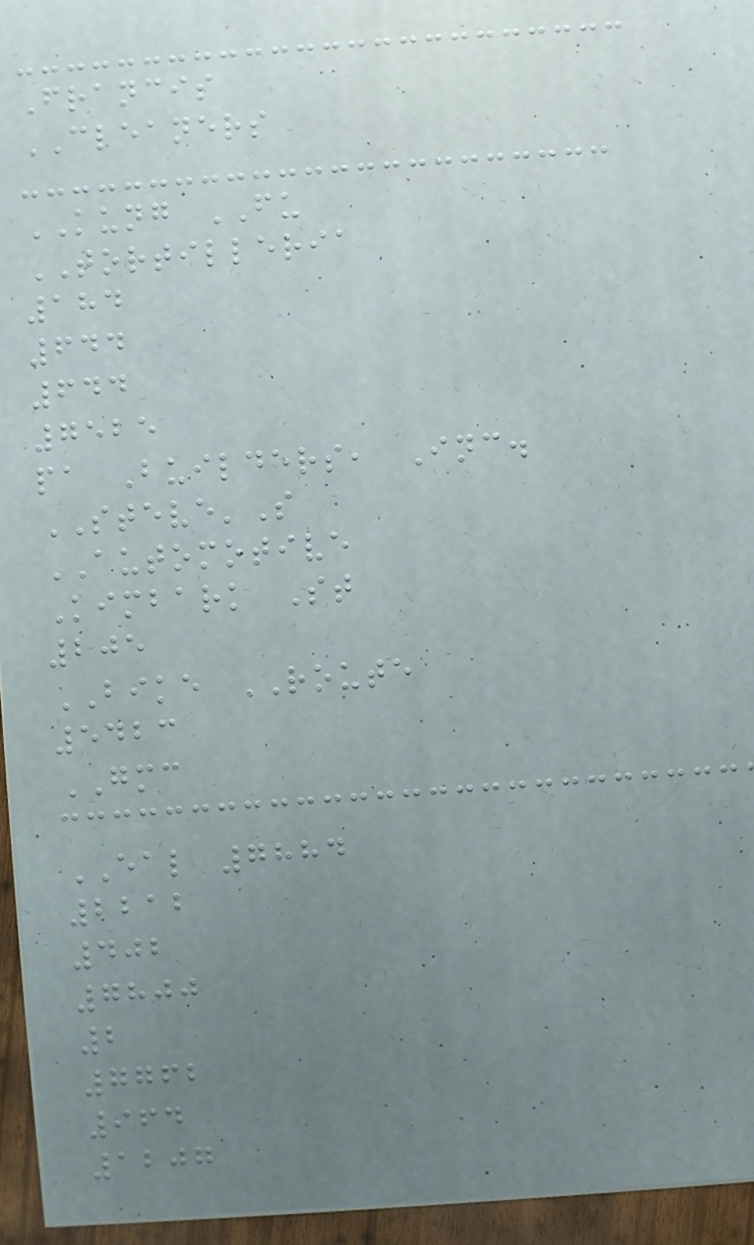Francis
CLEANERS
KUNG FU
TORTILLERIA
184
644
644
7525
pa Builders, Inc.
STEVE'S
AUTOMOTIVE
Kimbark St
205
BIKE ROUTE
5423
GMC
EAL 7884
2212
402
7800
2
7762
964
1207
